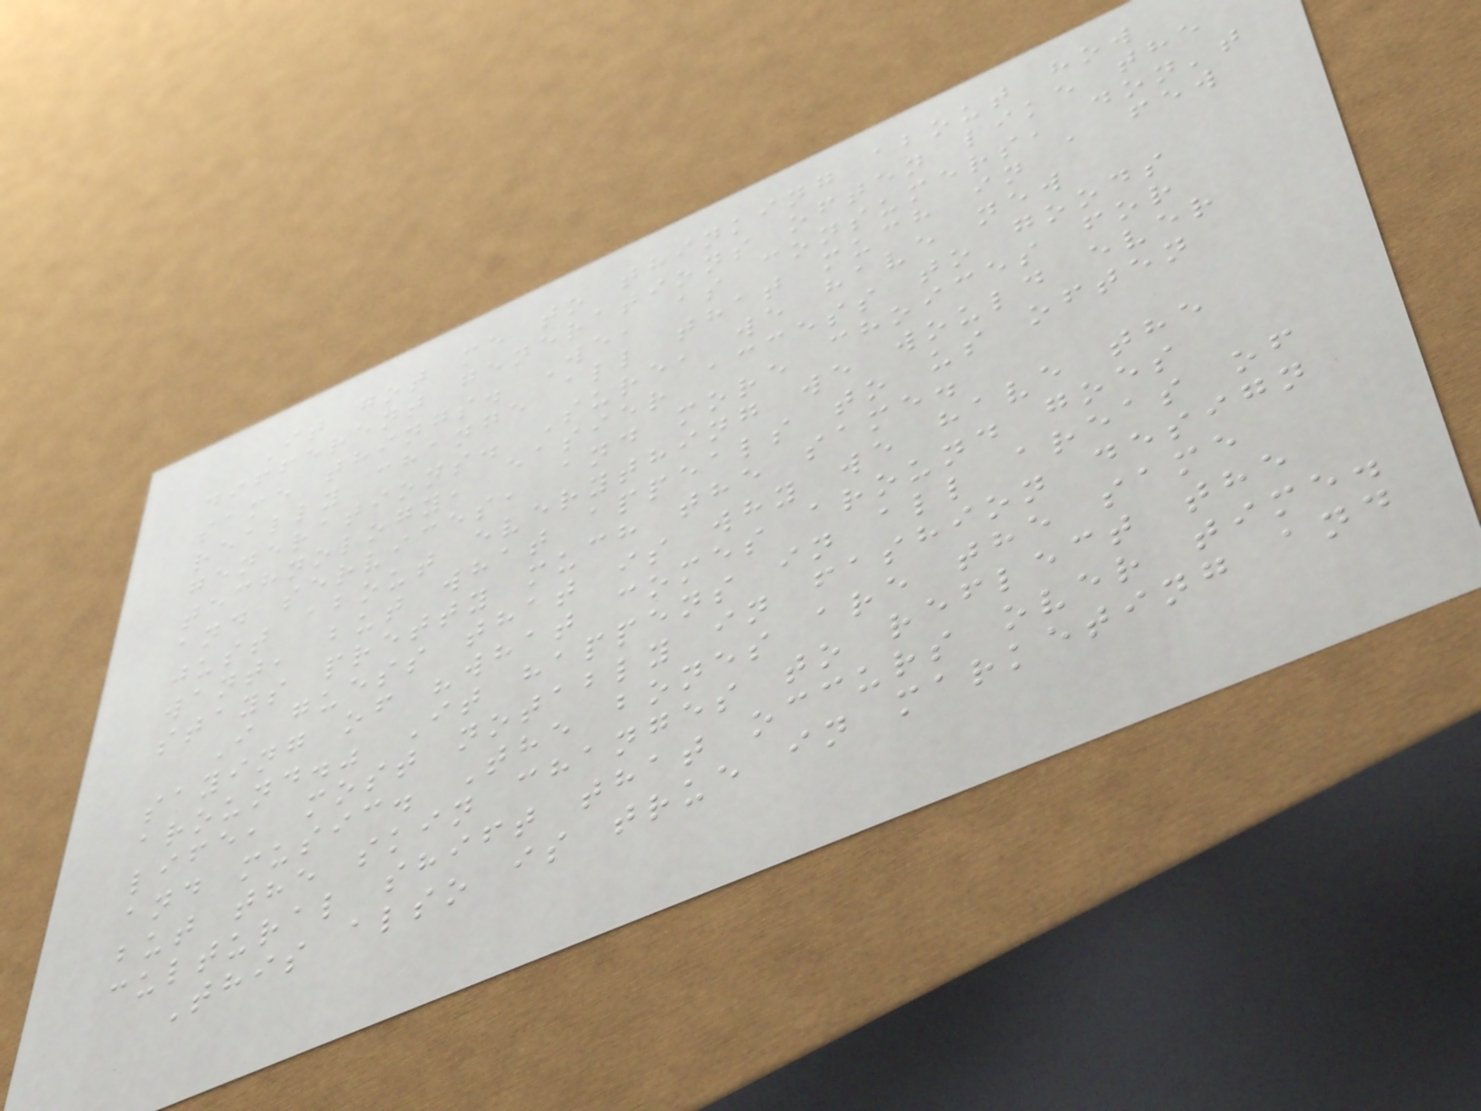It got me to thinking about how
different generations often like the
same things. We, as consumers, don't
really change all that much in a few
generations. Sure, we have new
technology, easier access to goods
and services, and more choices for
just about everything we would ever
want, but what appeals to us often
stays pretty much the same.
I guess that is why we have the
saying of "what comes around goes
around." It happens in all areas of
life, most notably in fashion design
and music. The bones are the same
but the skin changes to reflect the
cultural shift that occurs over time.
This also is true in marketing and
